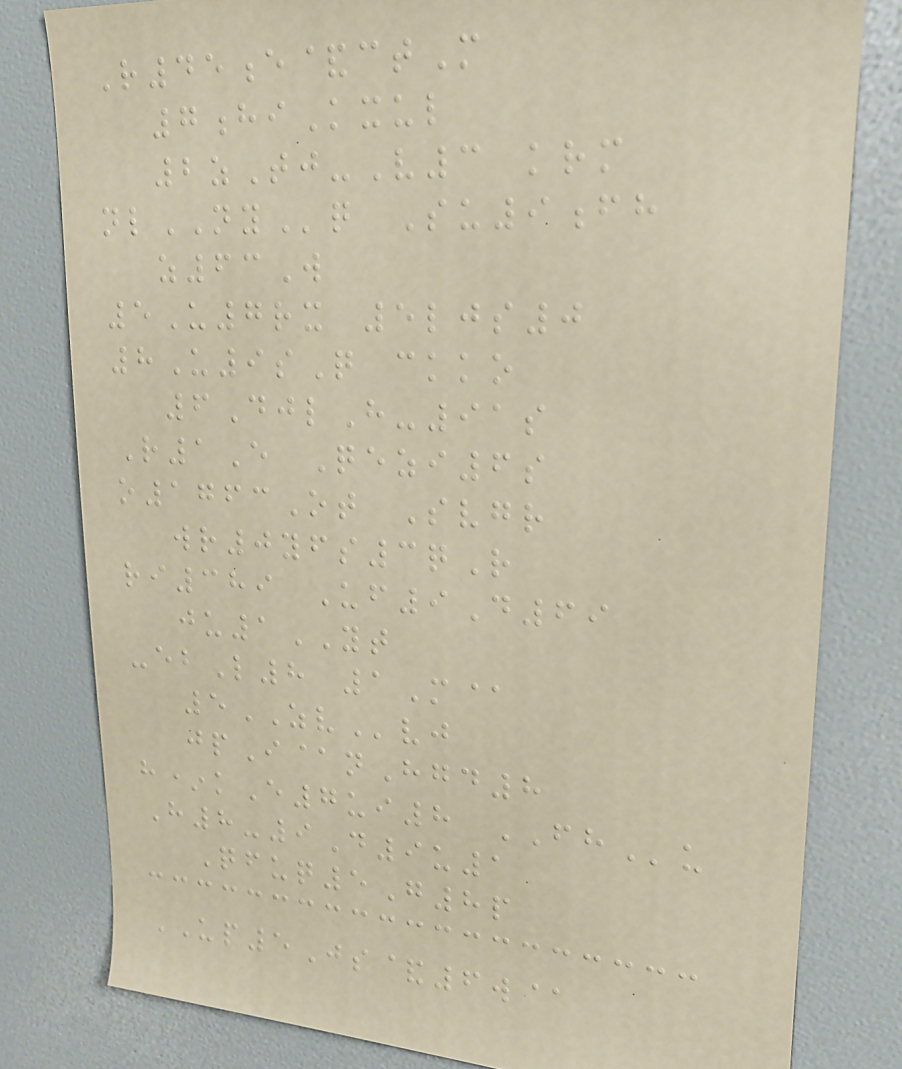R45e&ctM
7hiKxul
2zTj-V3 krm
nlNYq Su9fh
z63W
5U7rx 5ljs0
8U9sQ ckko
6DjlH-91s
R1E Qezi6s
o1763Ot Svgr
wr0yfs3qR
ri389 Uf9D69
ju1YT
-ebL8 1M@
5ZVvj
jpI@nHgd8
h*kE7ui8 FHu
H8-9D9u1
Qfuq5G8p
UP5Js&6w@
